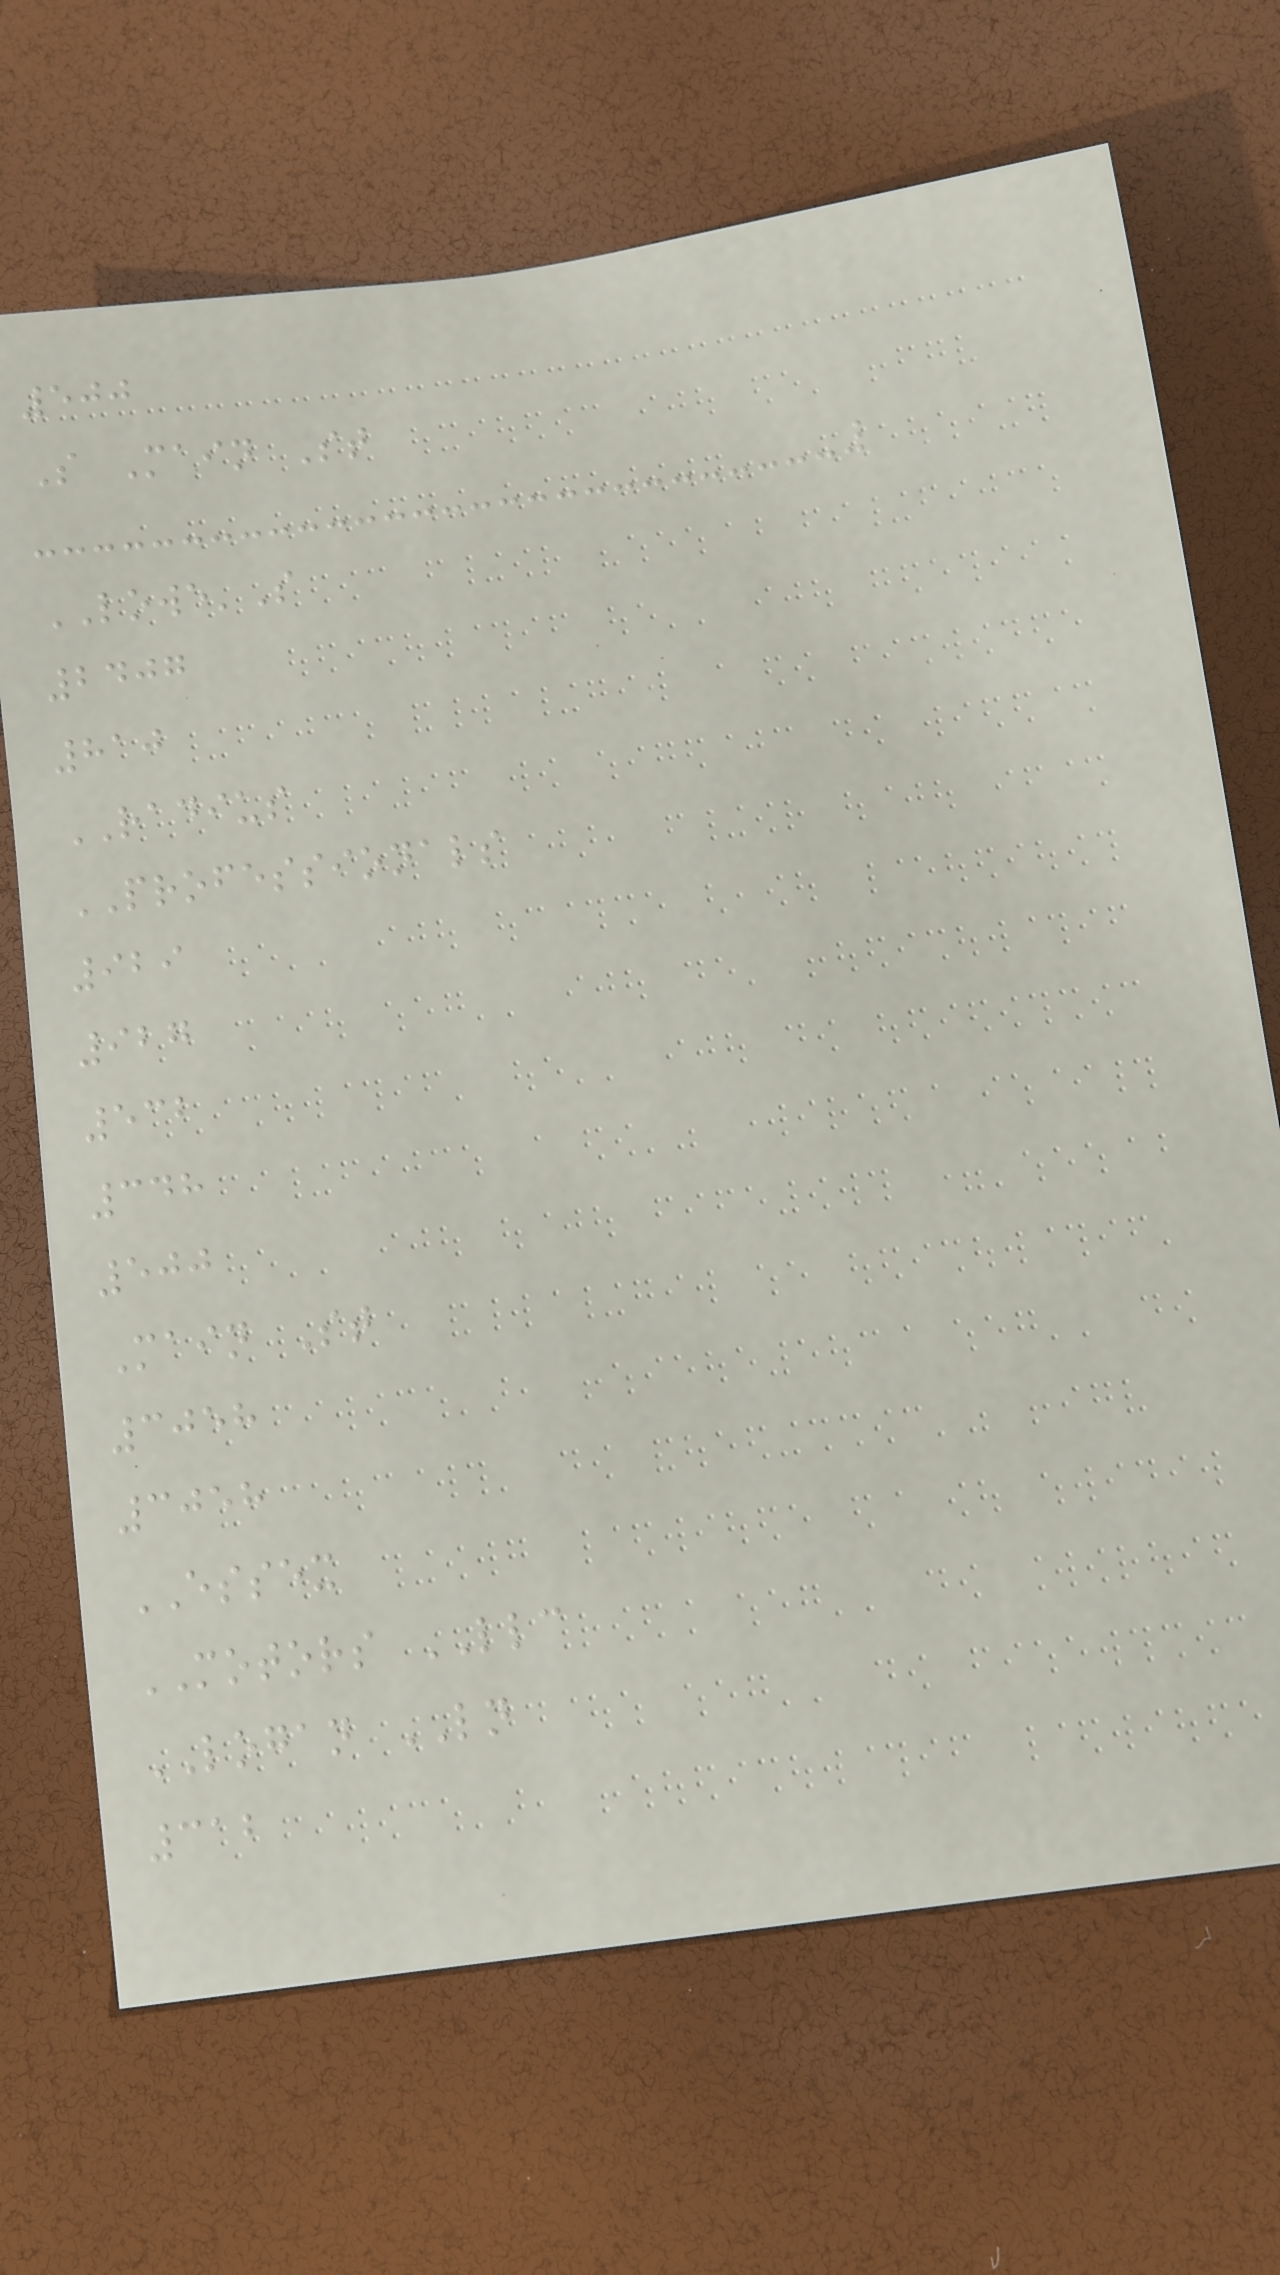500
S Main St
LOWE'S
2407
810
RADIUS
PROFESSIONALS
929
927
532
348
500
Main St
3058
3058
ESSEX
MOTORS LLC
LOGAN LN
312
